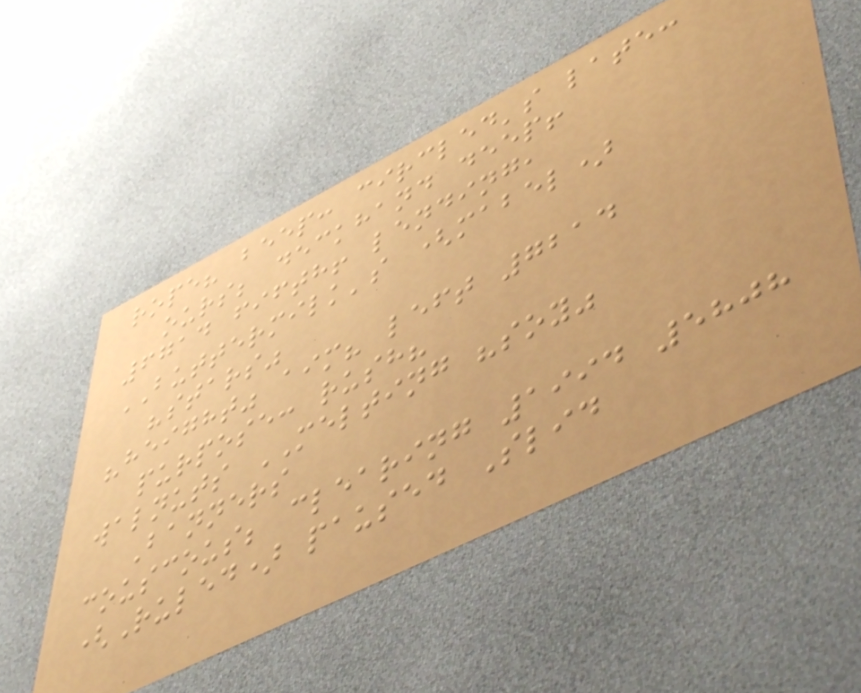rope? beep: circled's late:
ours; deckhand deep!
6714 fifth! lending,
BUTTERMILK's (mabel)
"stars"
"height" aim? left 7214
purpose: rush?
walnuts MELTING "soy"
Banners
couscous; clearing 1994 5808
(Ruled) paused Slid
